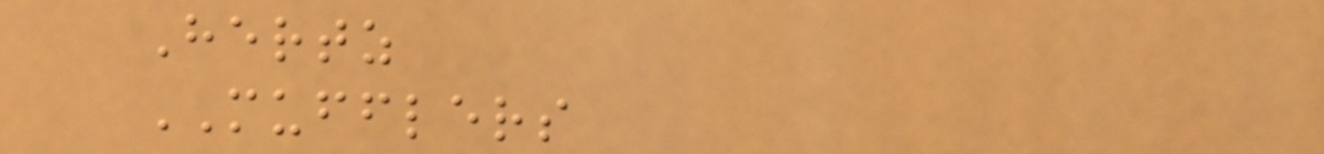Hertz
MUFFLERS
